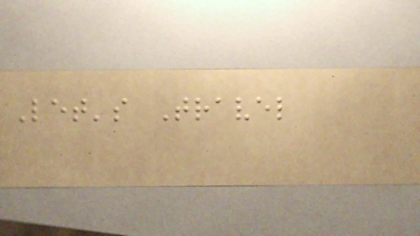Let's Travel
